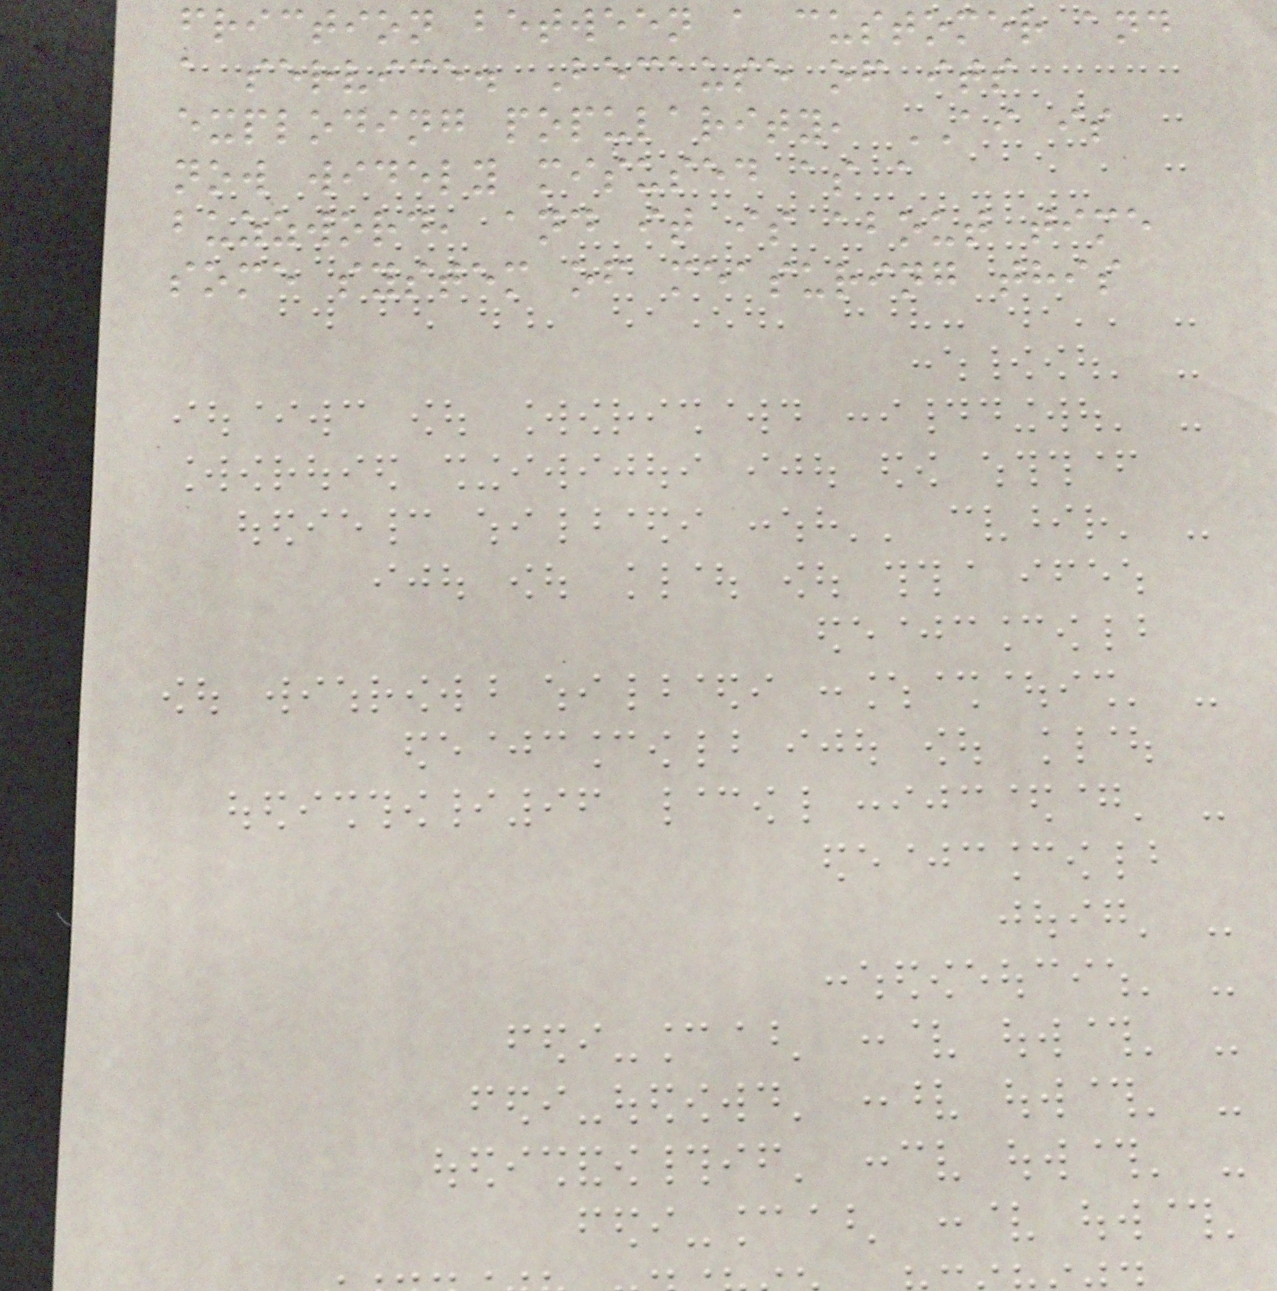friction between a customer and
a service. Because of its
exploding popularity, AI is
now widely misused as a
buzzword, and it is about time
some system of measuring this
